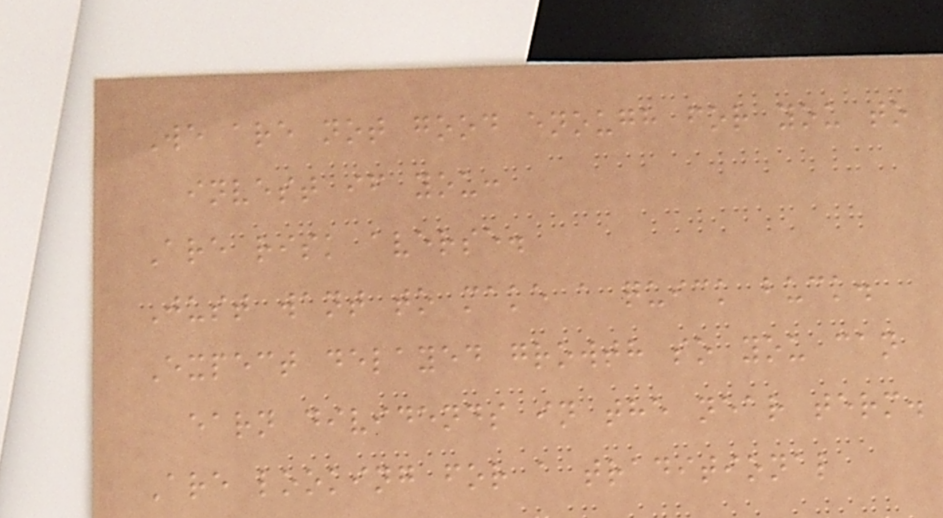We are not good enough for you to
invest if you:
Are risk averse.
Just want to make a quick buck.
Expect delayed growth so you can
earn dividends in the near term.
Are looking for a traditional
